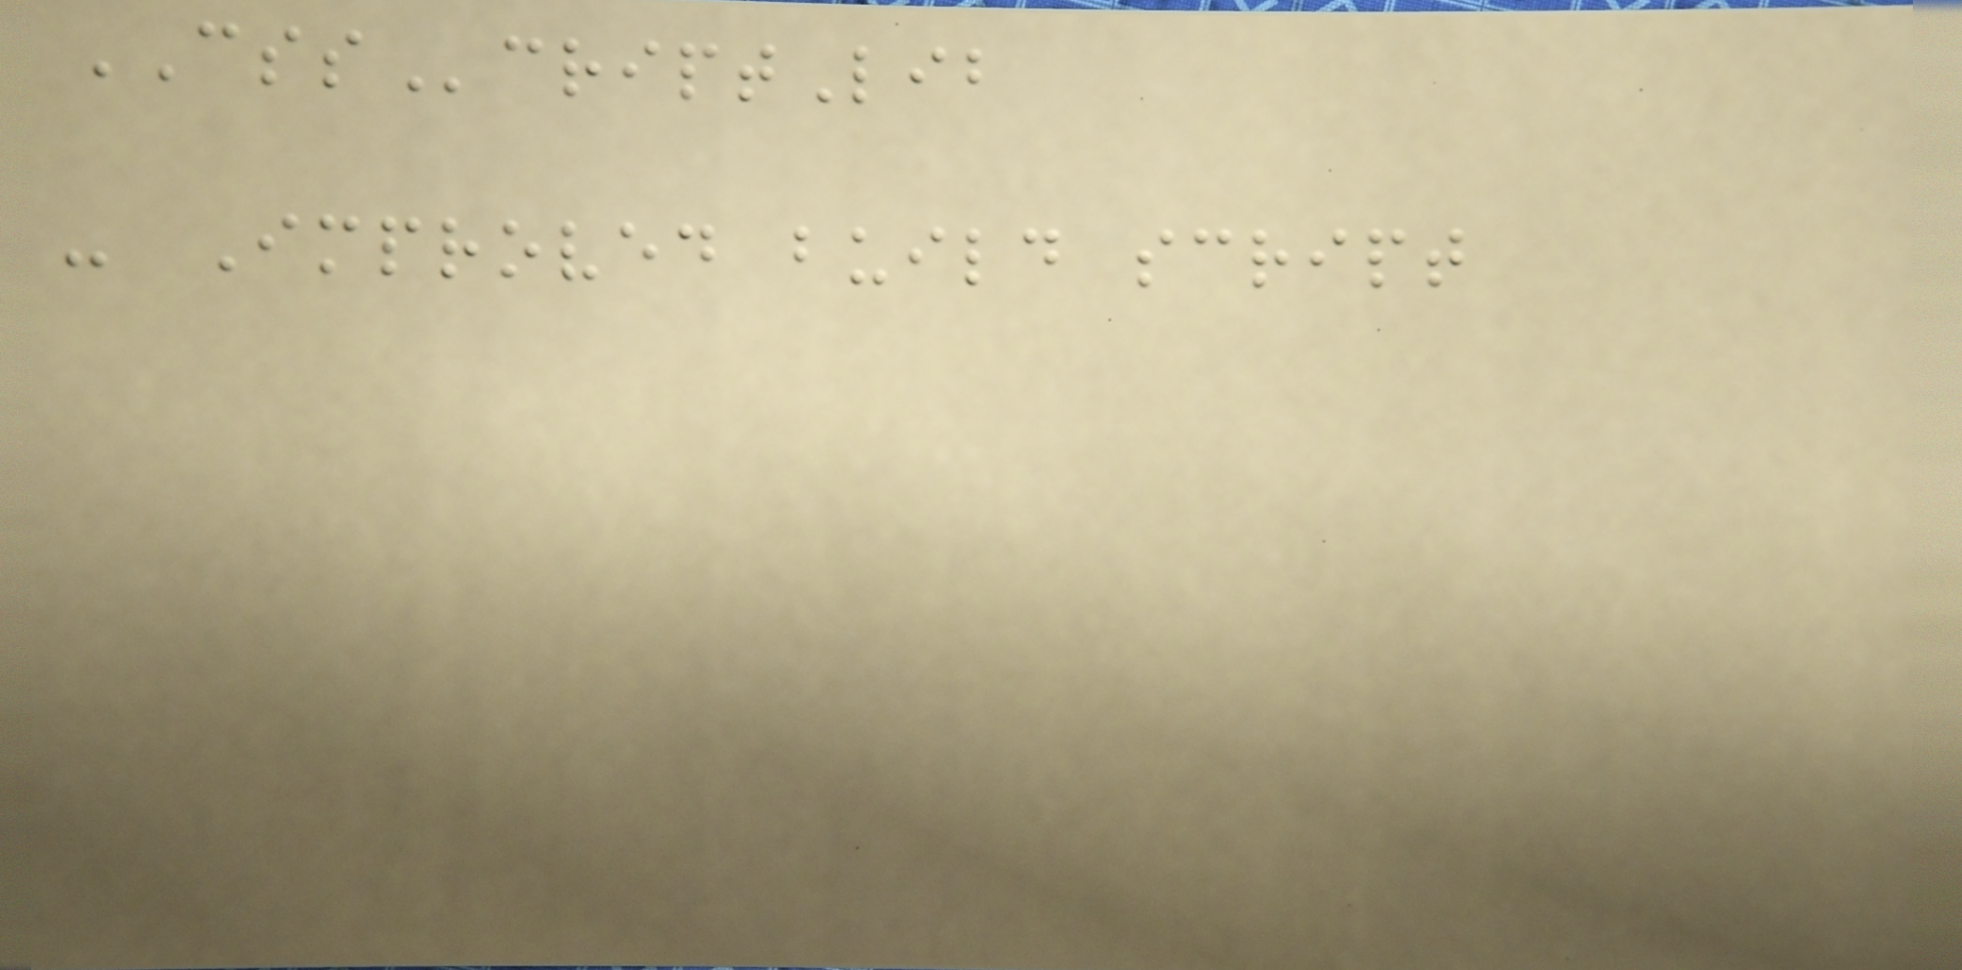CSScriptLib
- Improved build script
